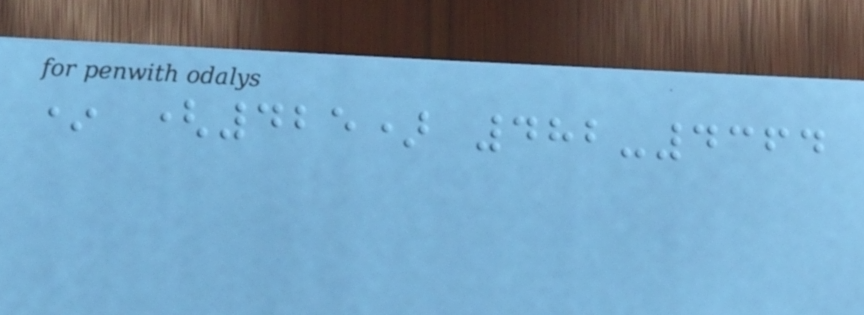* (425) 482-4364
